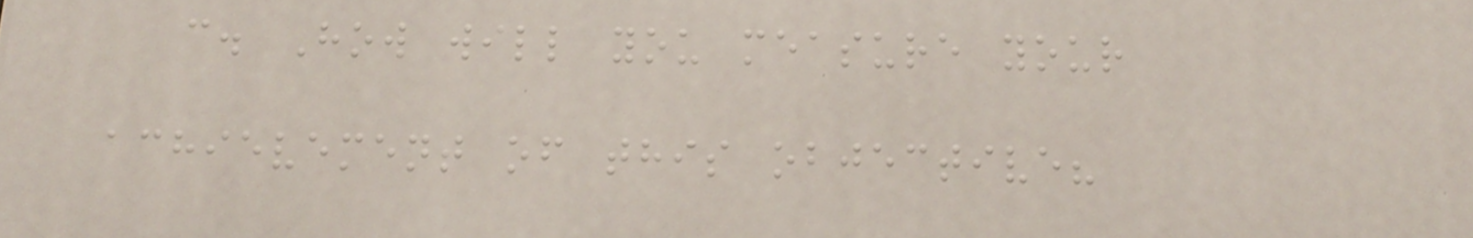c. How will you measure your
achievement of this objective?
